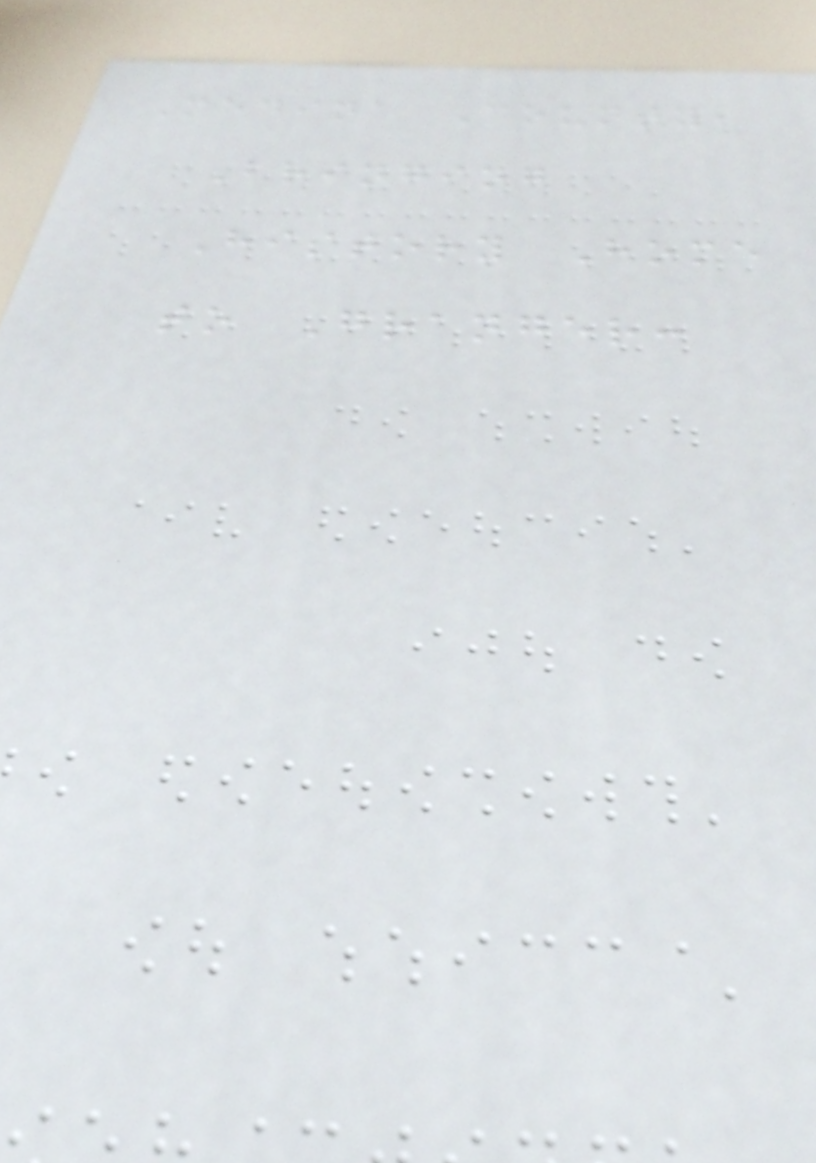Medina County,
Bringing
History Home
to Granger:
